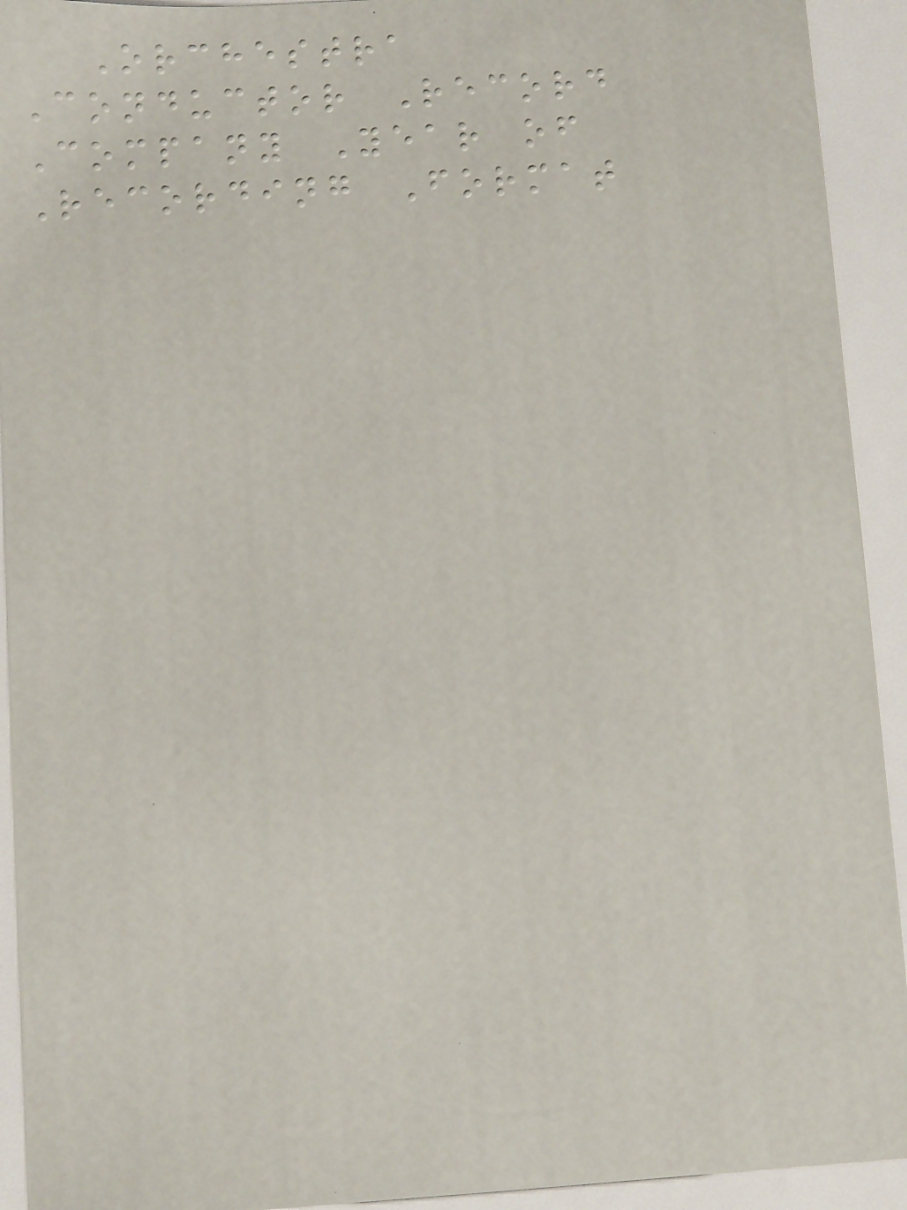Orchestra
Conductor Record
Company Year of
Recording Format
